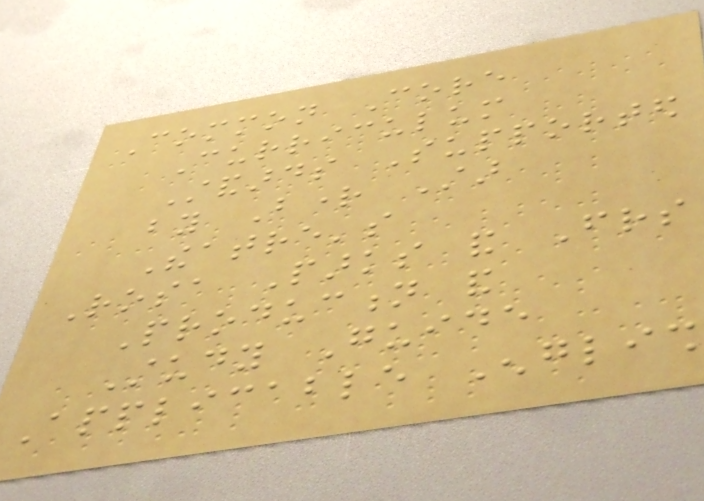Common Core
Curriculum
Standards Supported
by Bright Star
Theatre's
Rosa Parks and Friends
Production and
Study Guide
Applicable English
